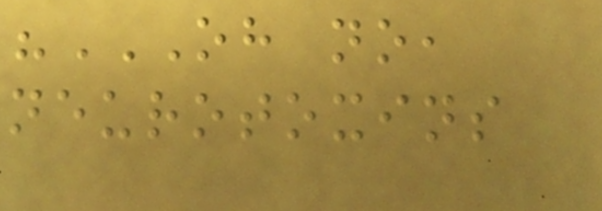"OH NO,
NEUROTOXINS
